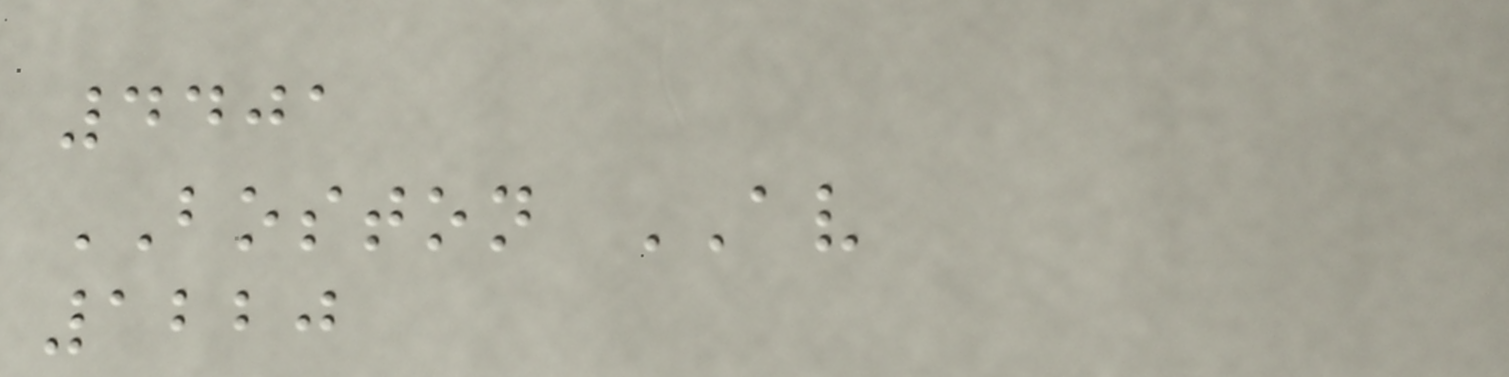4401
BOSTON AV
1220
